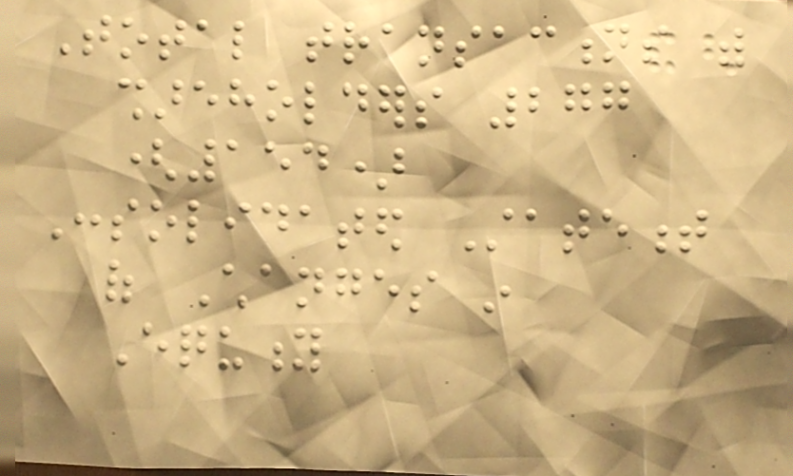Total transactions with
shareholders 277
(154)
Consolidated Statement
of Changes in
Equity
